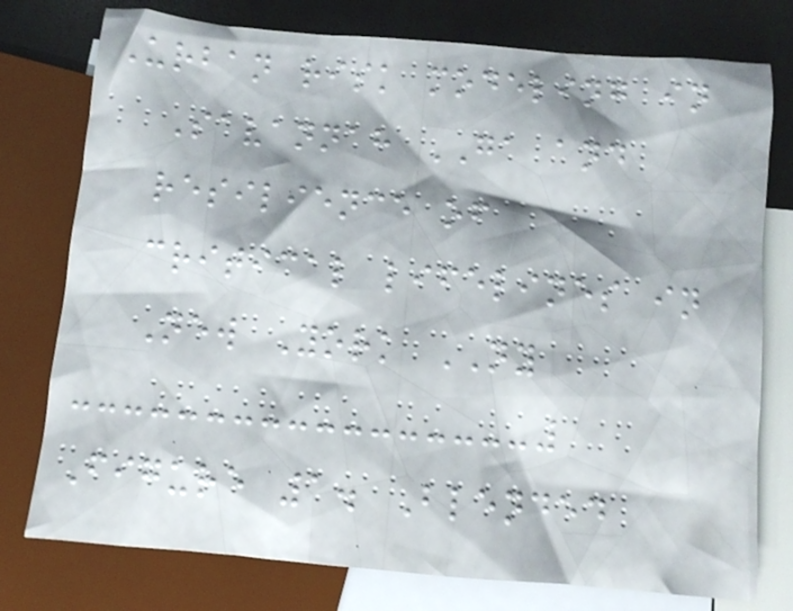Urban risk modeling in
Savannah GA and
resilience of
critical lifelines in
New York NY
Figure 1. Blended
